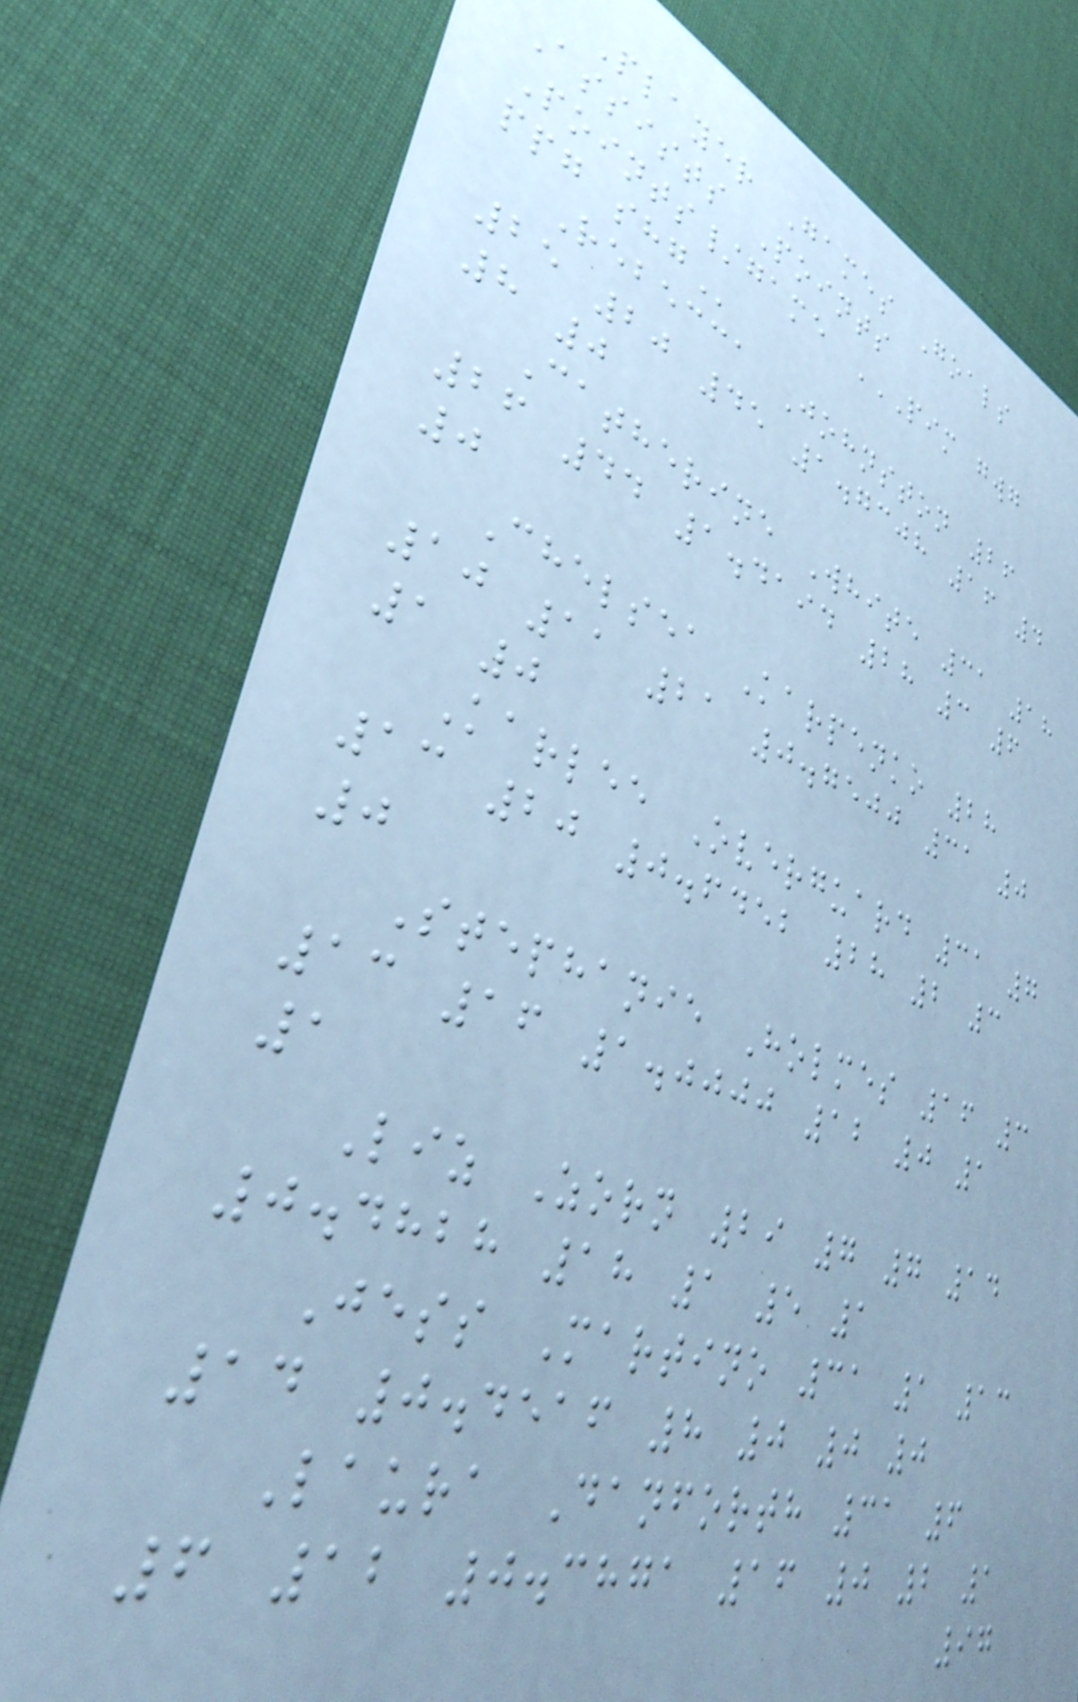Player Games Goals
Assists Points
Points/game PIM GWG
PPG SHG
Rebecca Johnston 26
25 20 45 1.7308 16 4
8 0
Catherine White 31 18
26 44 1.4194 28 3 6
0
Chelsea Karpenko 28
10 11 21 0.7500 31 0
1 0
Karlee Overguard 31 7
13 20 0.6452 28 2 3
0
Stephanie Holmes 16 3
13 16 1.0000 12 0 1
1
Liz Zorn 29 7 7 14
0.4828 18 1 5 1
Jess Martino 31 1 13
14 0.4516 8 0 0 0
Laura Danforth 31 6
6 12 0.3871 16 0 2 1
97
